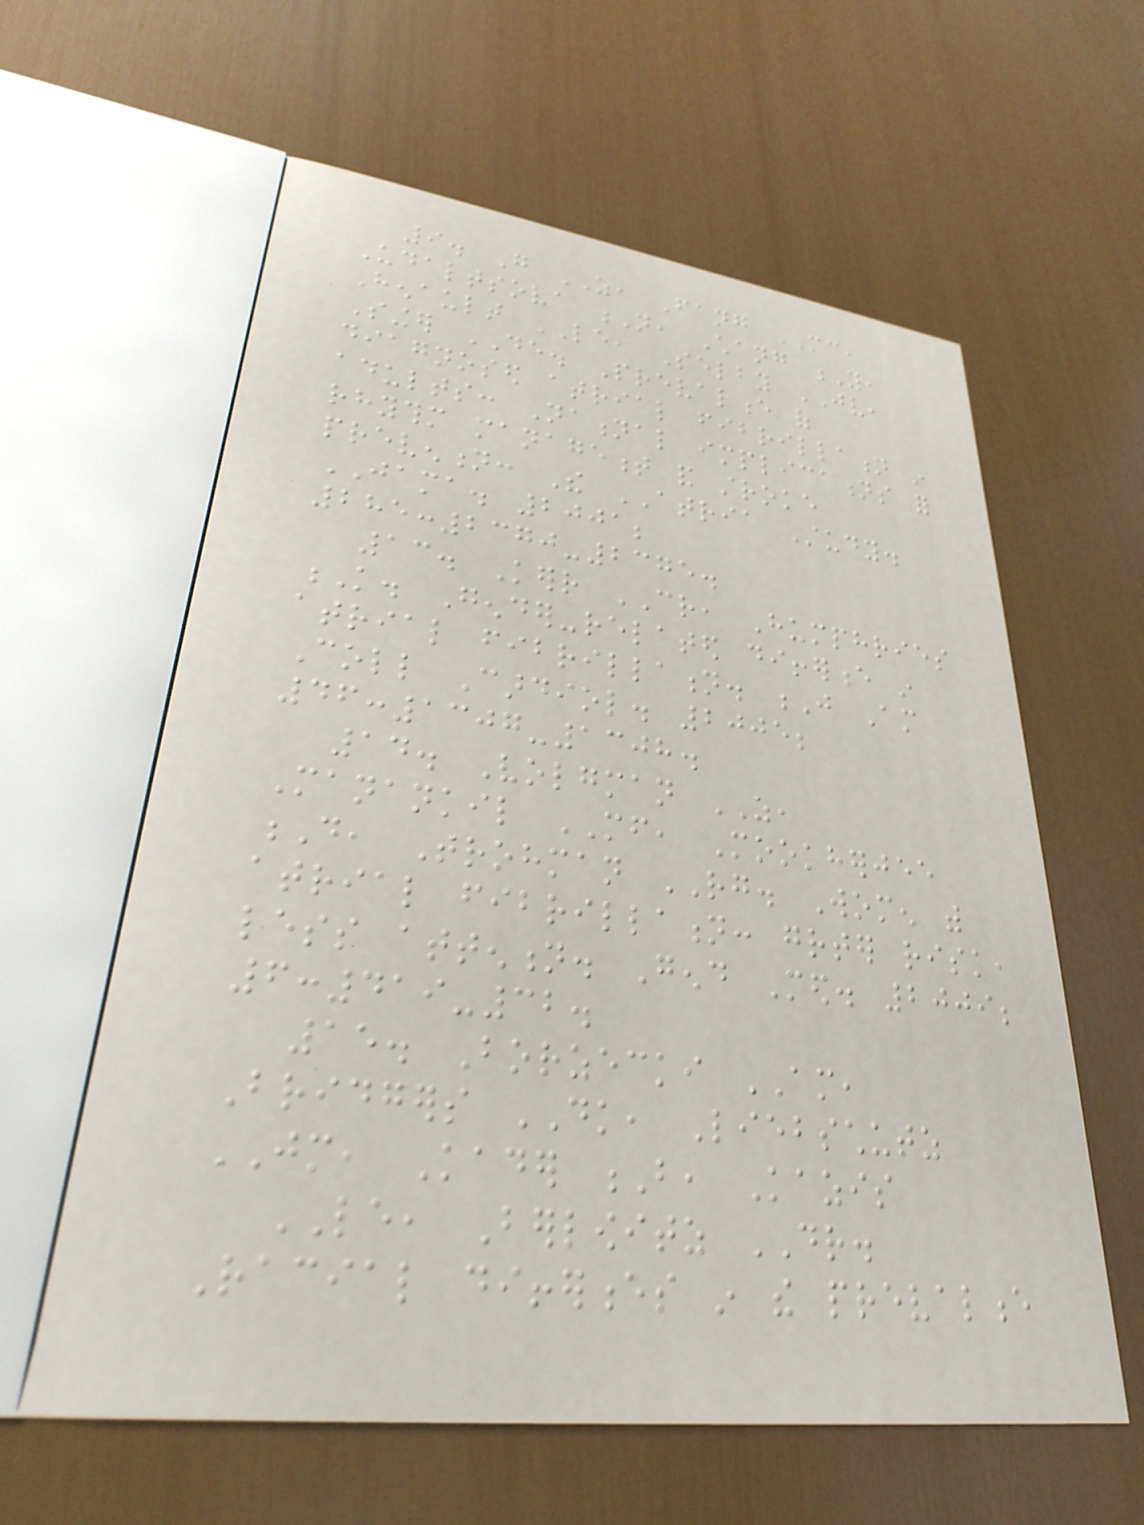9. Go AS, Fang MC,
Udaltsova N, Chang Y,
Henault LE, Selby JV,
Singer DE. Prevalence of
diagnosed atrial fibrillation in
adults: National implications for
rhythm management and stroke
prevention: The ATRIA Study.
JAMA. 2001;
285:2370-2375.
13. Kerr CR, Humphries
K. Gender-related difference in
atrial fibrillation. J Am
Coll Cardiol. 2005;
46:1307-1308.
14. Volgman AS,
Manankil MF, Mookherjee
D, Trohman RG. Women with
atrial fibrillation: greater risk,
less attention. Gend Med. 2009;
6:419-32.
15. Borzecki AM,
Bridgers DK, Liebschutz
JM, Kader B, Kazis
LE, Berlowitz DR.
Racial differences in the prevalence
